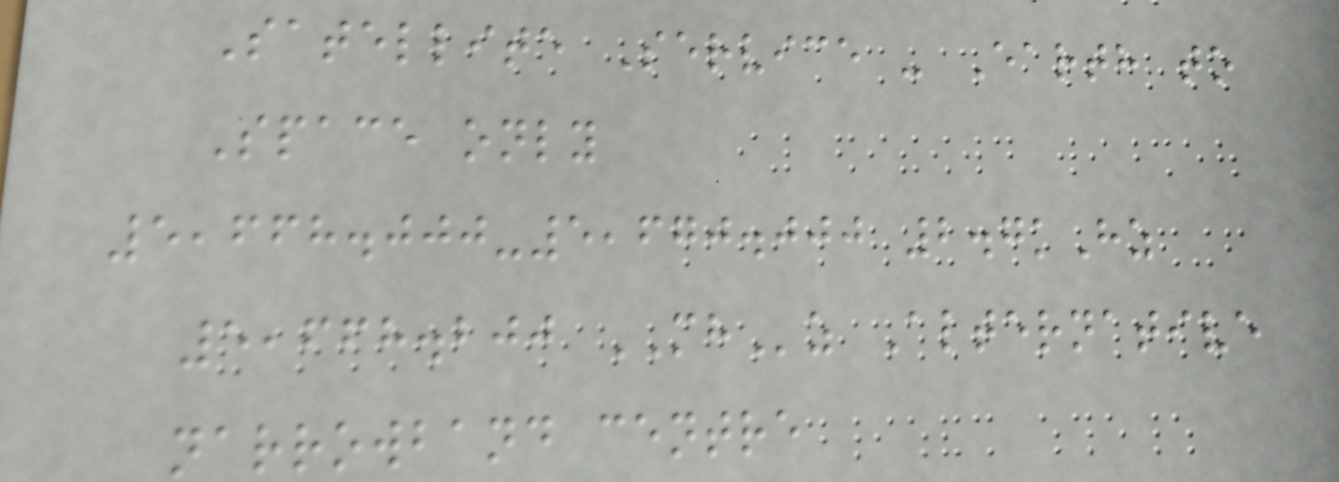Satellite Service - Earth to
Space only
5,668.000-5,670.000 2.7kHz
5,668.200 MHz Alternative
narrowband centre
